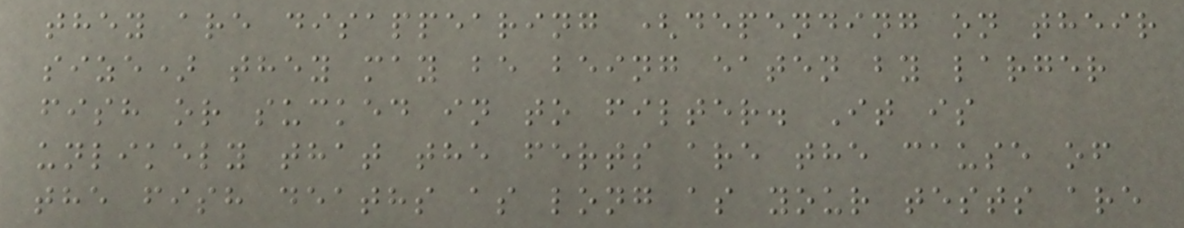they are disappearing (depending on their
size) they may be being eaten by larger
fish or sucked in to filter. It is
unlikely that the ferts are the cause of
the fish deaths as long as your tests are
